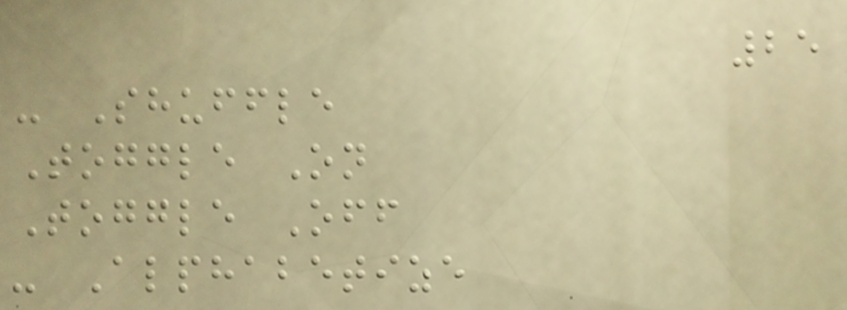25
- Shuffle
Toggle On
Toggle Off
- Alphabetize
